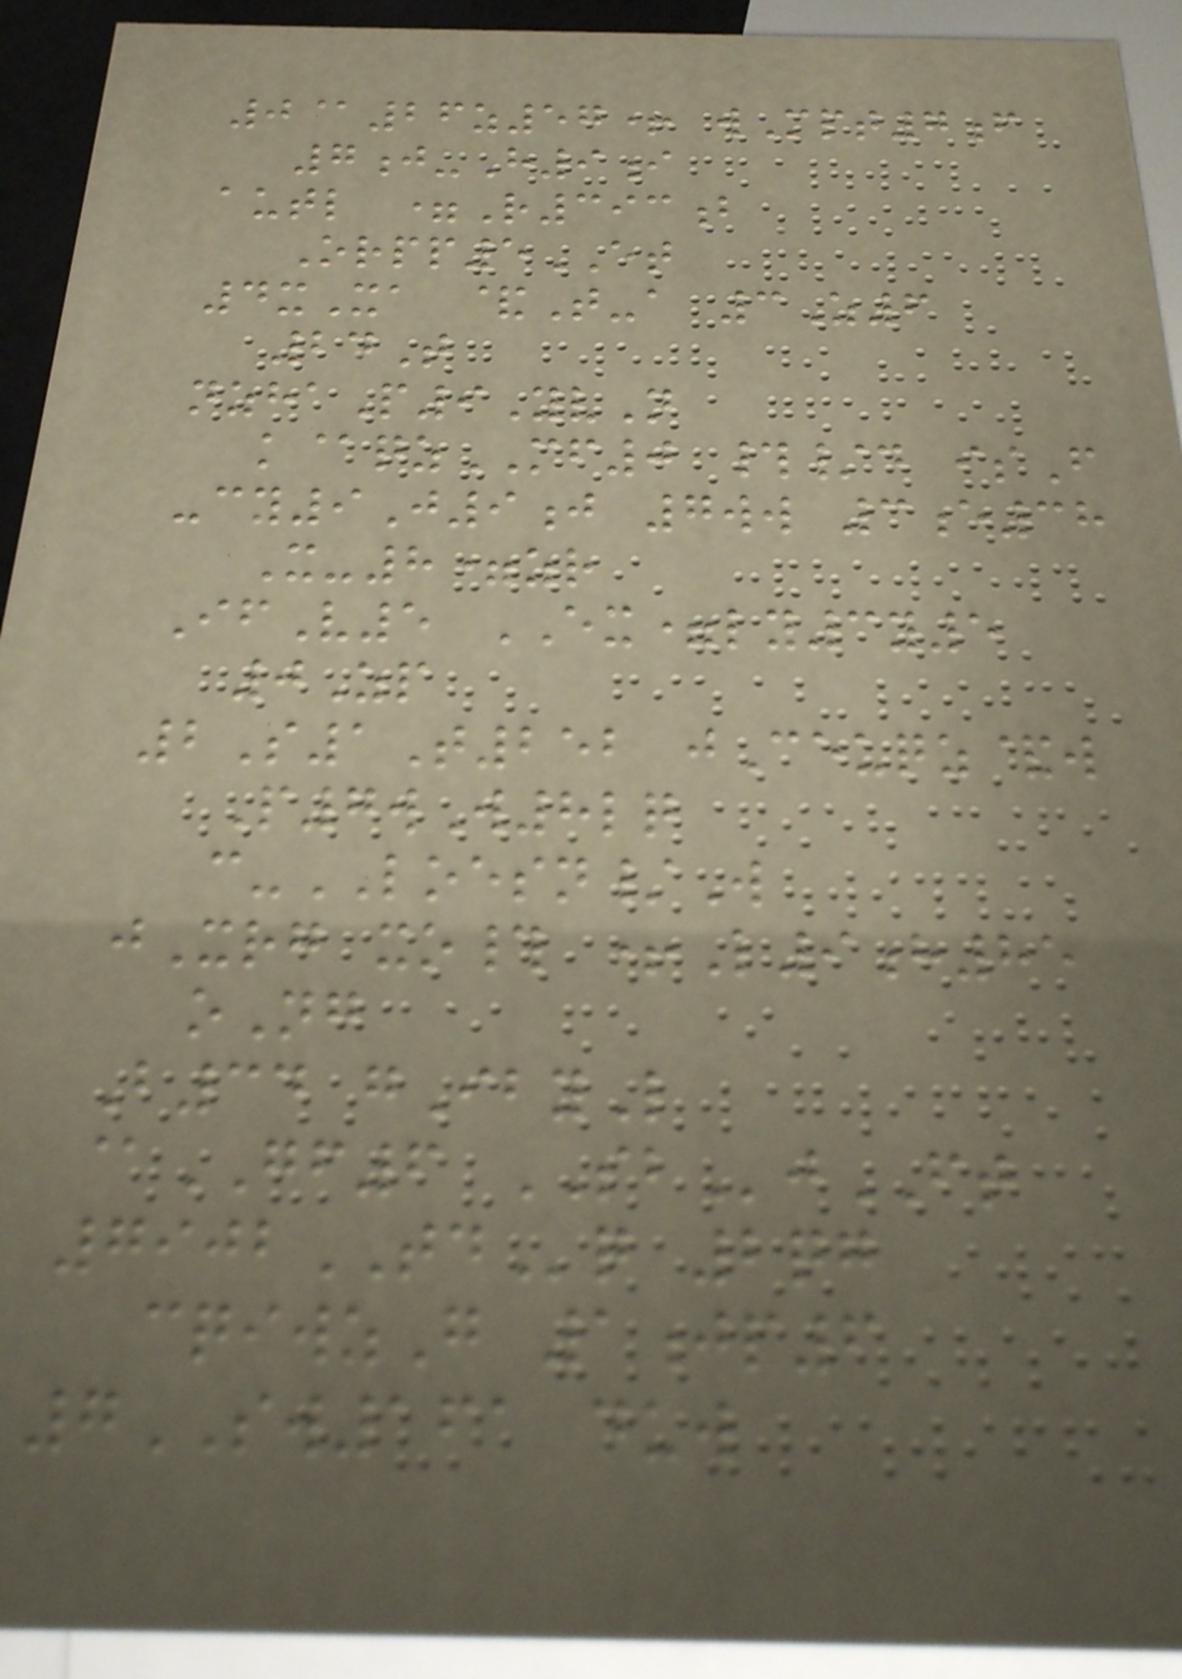0@26z57+ wMpt7f
7j-H9i
autl =R393b
Orpp5ET
4xXa &T-a 3Z6
24T
nzhaP9YvN
k@qzMF0 #/d isF
-cy9J9j 7ww 3e38
X-8=zr
IfV5 EX=ly3y5
0Zp
2S1T252 jCeuqz&w
P7wW8lq
c-LOESN/W
jXrg xo# +L9h85
oNg
B34 gIbyL
@GF6 SBjFT
7902TDq 2qg
cqiwzG 1jp6
7SW161 duw
